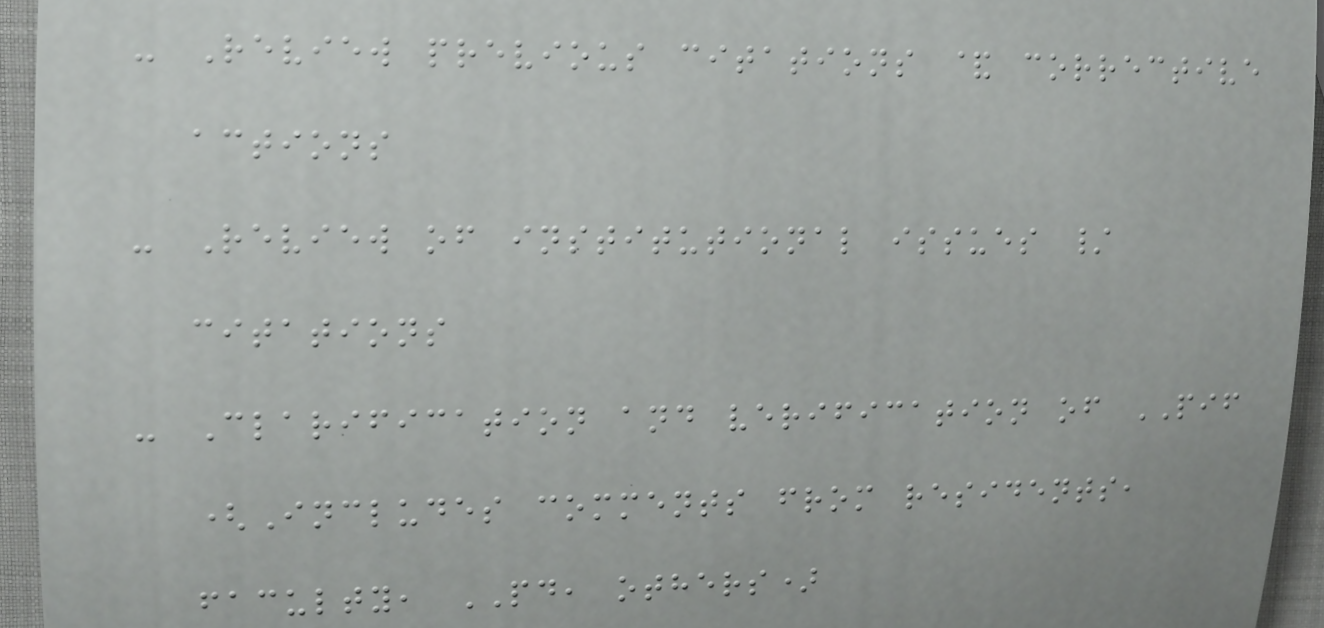- Review previous citations & corrective
actions
- Review of institutional issues /
citations
- Clarification and verification of PIF
(Includes comments from residents,
faculty, PD, others)
